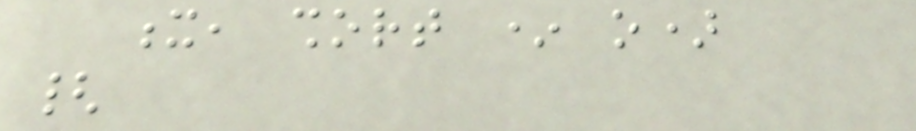x, short * o)
{
